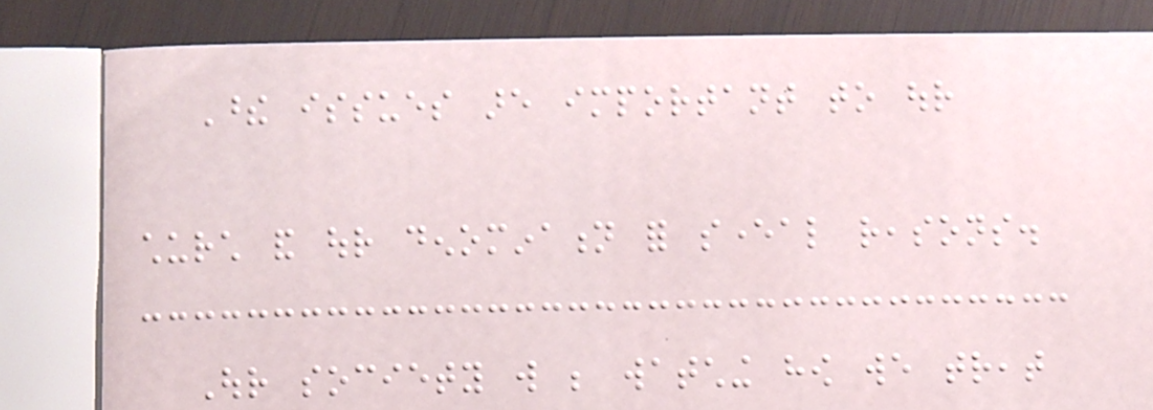These issues are important to our
church and our denomination for several reasons.
Our society will be watching how we treat
